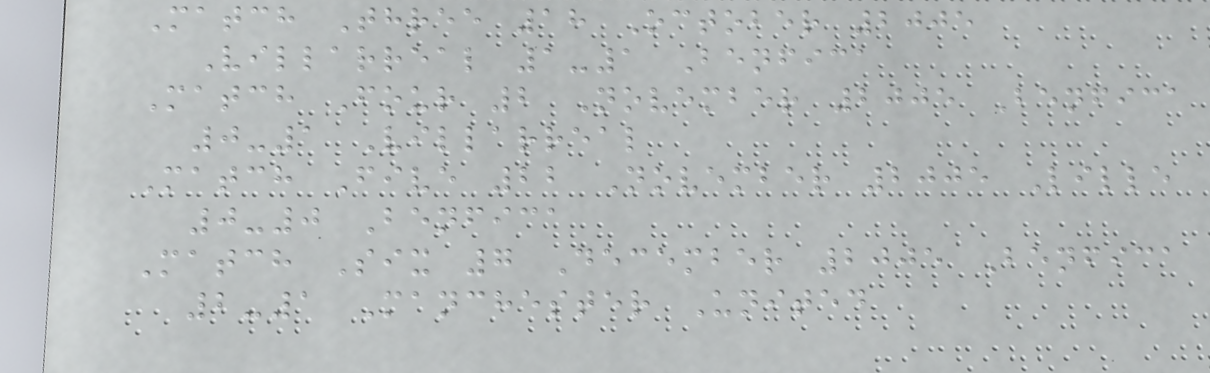Match Three 18 October 2005
Villarreal 1-1 Benfica
Match Four 2 November 2005 Benfica
0-1 Villarreal
Match Five 22 November 2005 Lille
0-0 Benfica
Match Six 7 December 2005 Benfica
2-1 Manchester United
